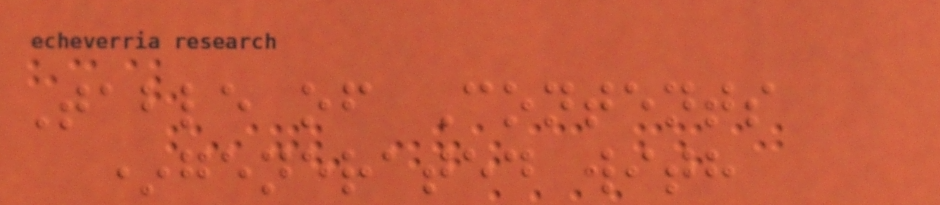Table of Contents
*generated with
